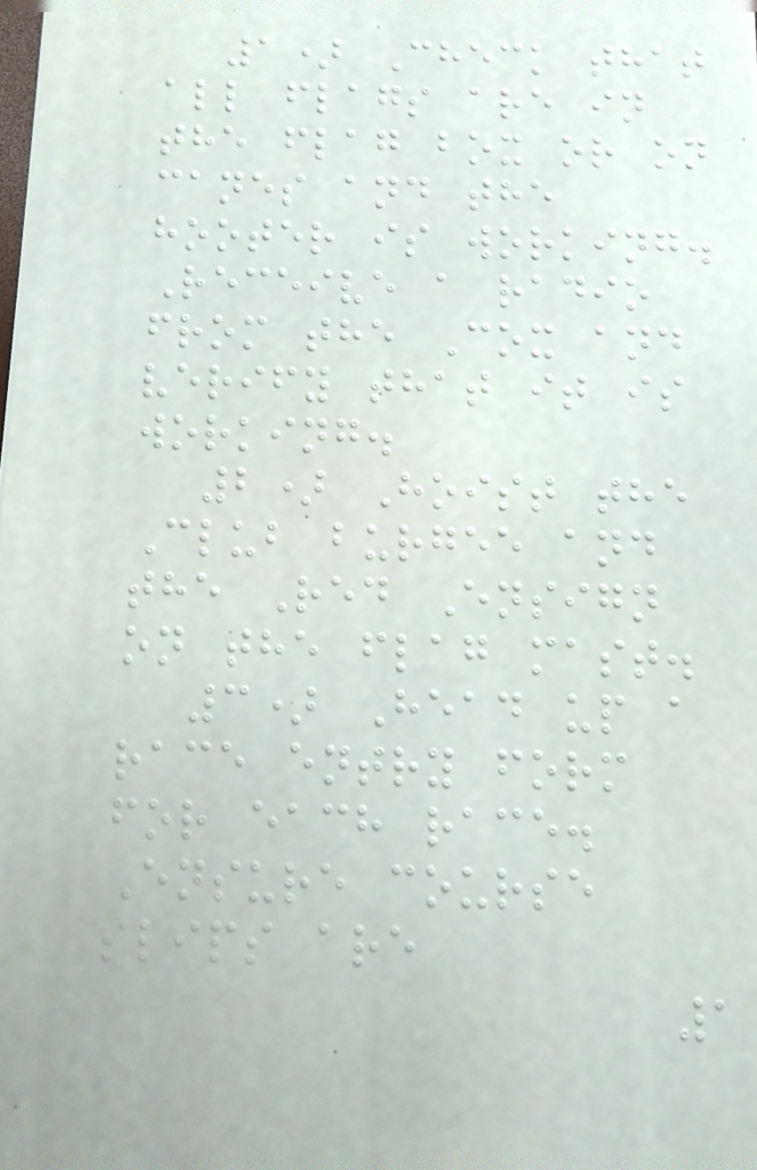1) Check that
all flags are in
the flag box or on
canes and the
hooter is working.
Receive a radio
from the Cox and
verify that it is
working.
2) Hoist the
Club burgee and
the Red Ensign
on the flag mast.
3) Head up a
race entry form
for each race.
Ensure course
slips are
1
